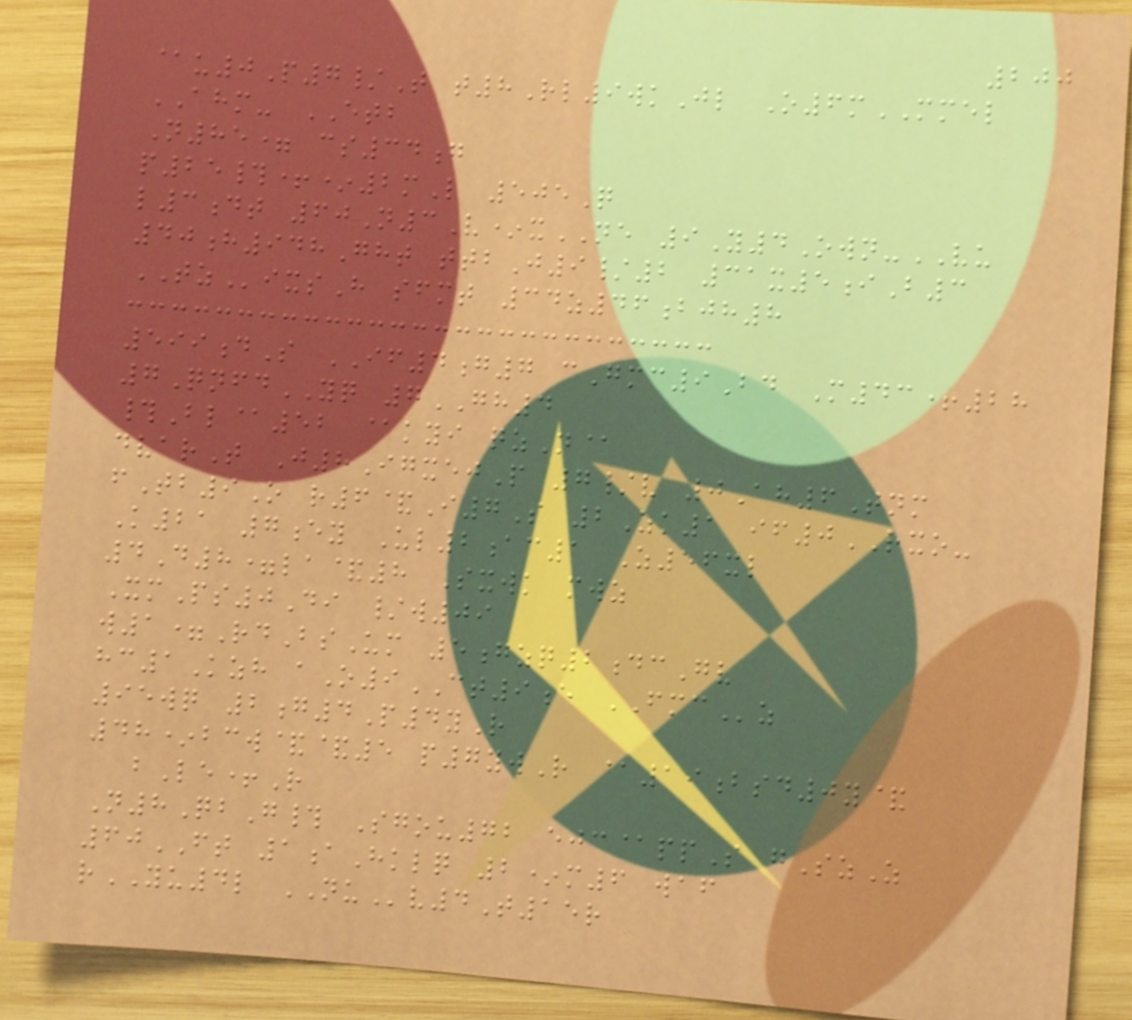200
@u0P7/T t8Rl9wkJl O6mMMEL
AHM- ETB
N85= cs34g
p25#+*2mL 505Q
l3dt 60N3V*xNE 9Y4Own-VU
40h948Ght ttbJ9/2 31x5iB3
TZixsH sfmt 34z46bjh8
599dS IF4g7 cGmc9Bd M43+28
7QnfdYQ 7GH4
#Bl@52 @kyi qzN@
dvarT J8IgxejP 7/v 0Ah6Tnm
fTb9O r6&I7S 2Zk1 if0RXO-
K21 7ey Ul2ac1 Z56xl
4D8=la&8 Sxwk mwz
XmPs0Di /w09
w1=RdBsUm 5gzq2dcGv
hc1Kzh aO9CT9e FMCz
95wq 2g4P4yR
48*bcw&&5 p7ywR @19bsd0y&
bLe+R
N8QbG# Sgou72 ejc@ppS gSzZ
60FT 1aHklq 2*m6 waf
rYU4l NUv4T15r
